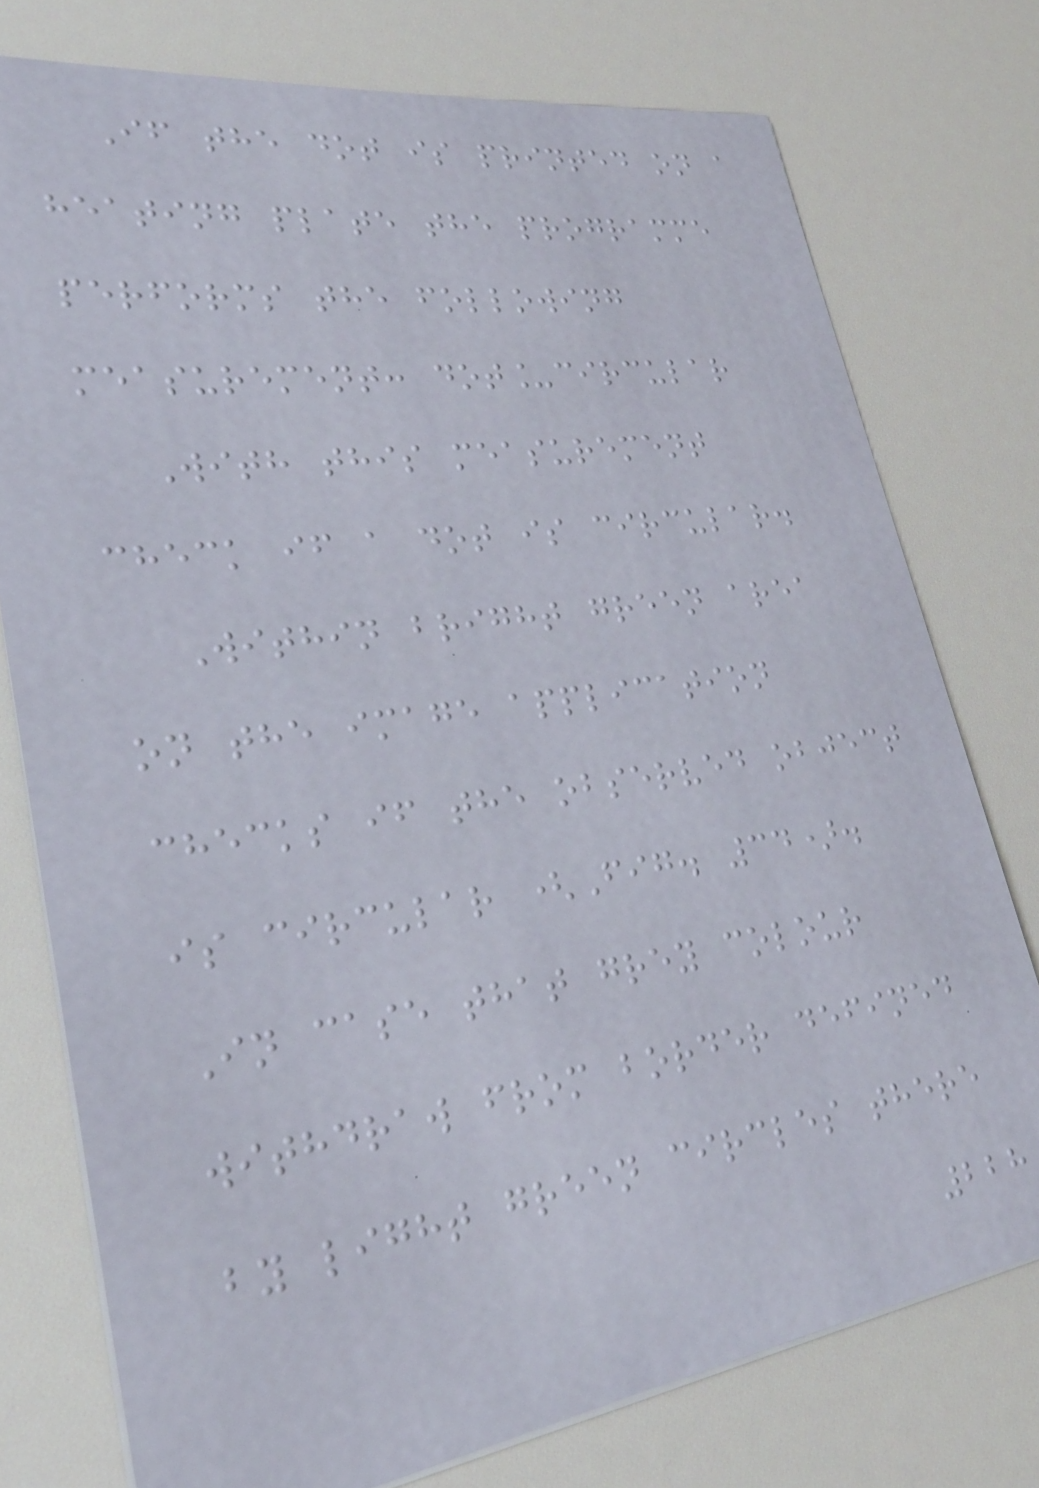If the dot is printed on a
heating plate the programme
performs the following
measurement: dot_circular
With this measurement
check if a dot is circular.
Within bright green area
on the image application
checks if the observed object
is circular (Fig. 34).
In case that grey colour
withdraw from border defined
by light green circles there
228
